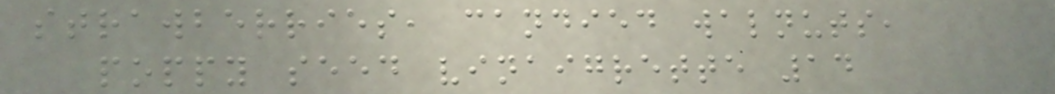strawberries, candied walnuts,
poppy seed vinaigrette 14
